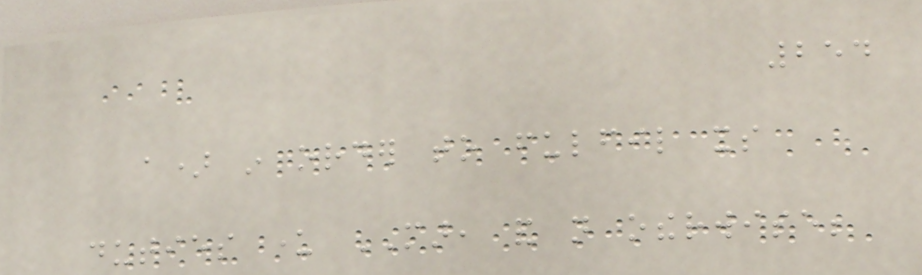254
a) in order to fulfil its
duties under MAR, and not otherwise;
